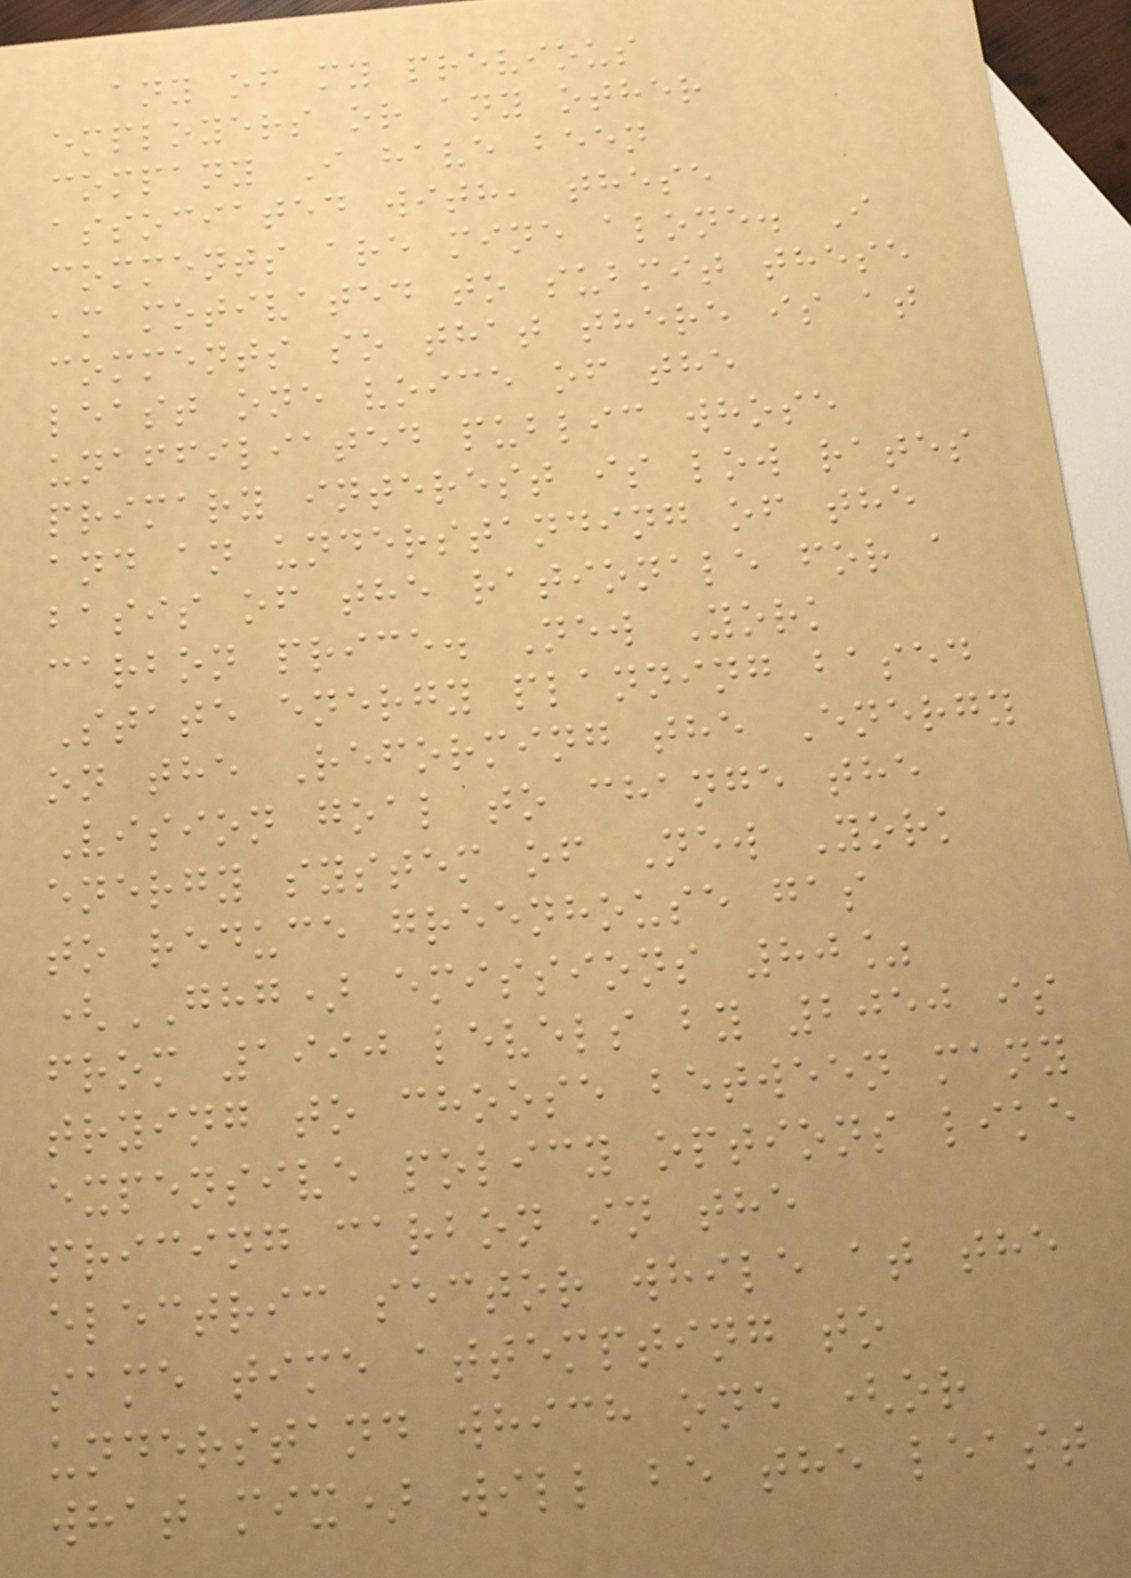any of my previous
employers or any other
company I have been
associated with, these
comments are mine alone. I
am motivated to submit these
comments so that there is at
least one voice of the
unaffiliated public whose
primary interest is low rates
and an understanding of the
basis of the rationale for a
carbon price. New York
State energy planning based
on the Reforming the Energy
Vision goal to change the
energy system of New York
to reduce greenhouse gas
(GHG) emissions 80%
from 1990 levels by 2050 is
trying to choose between many
expensive policy options like
pricing carbon in the
electric sector while at the
same time attempting to
understand which one (or
what mix) will be the least
